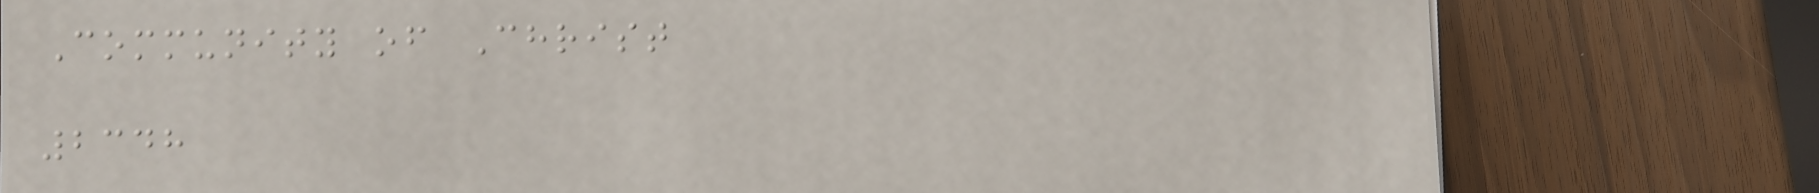Community of Christ
2348
